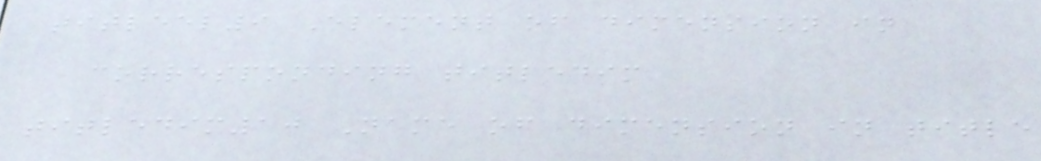titleel9 Element of dimension in
corresponding titledim
titledim10 Name of dimension in title
